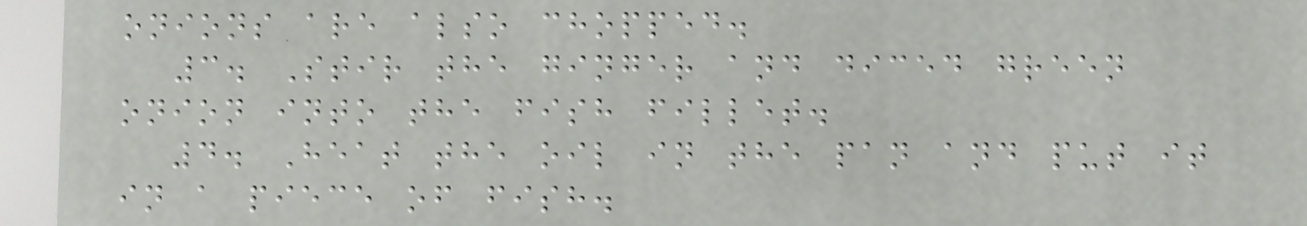onions are also chopped.
3. Stir the ginger and diced green
onion into the fish fillet.
4. Heat the oil in the pan and put it
in a piece of fish.
